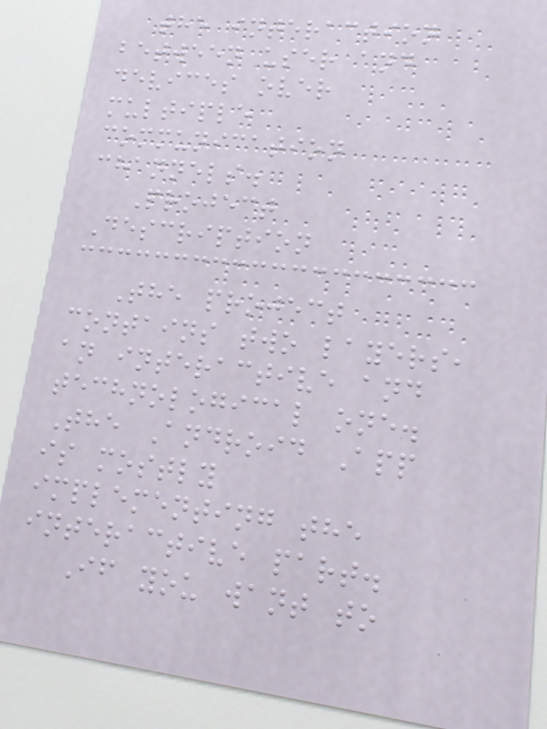the interaction
between user and
devices over
multiple
communication
channels.
Project
Description
The project
contains two layers,
an interactive and
technological one.
The Android App
is mostly
implementing the
interactive part.
If you want to
